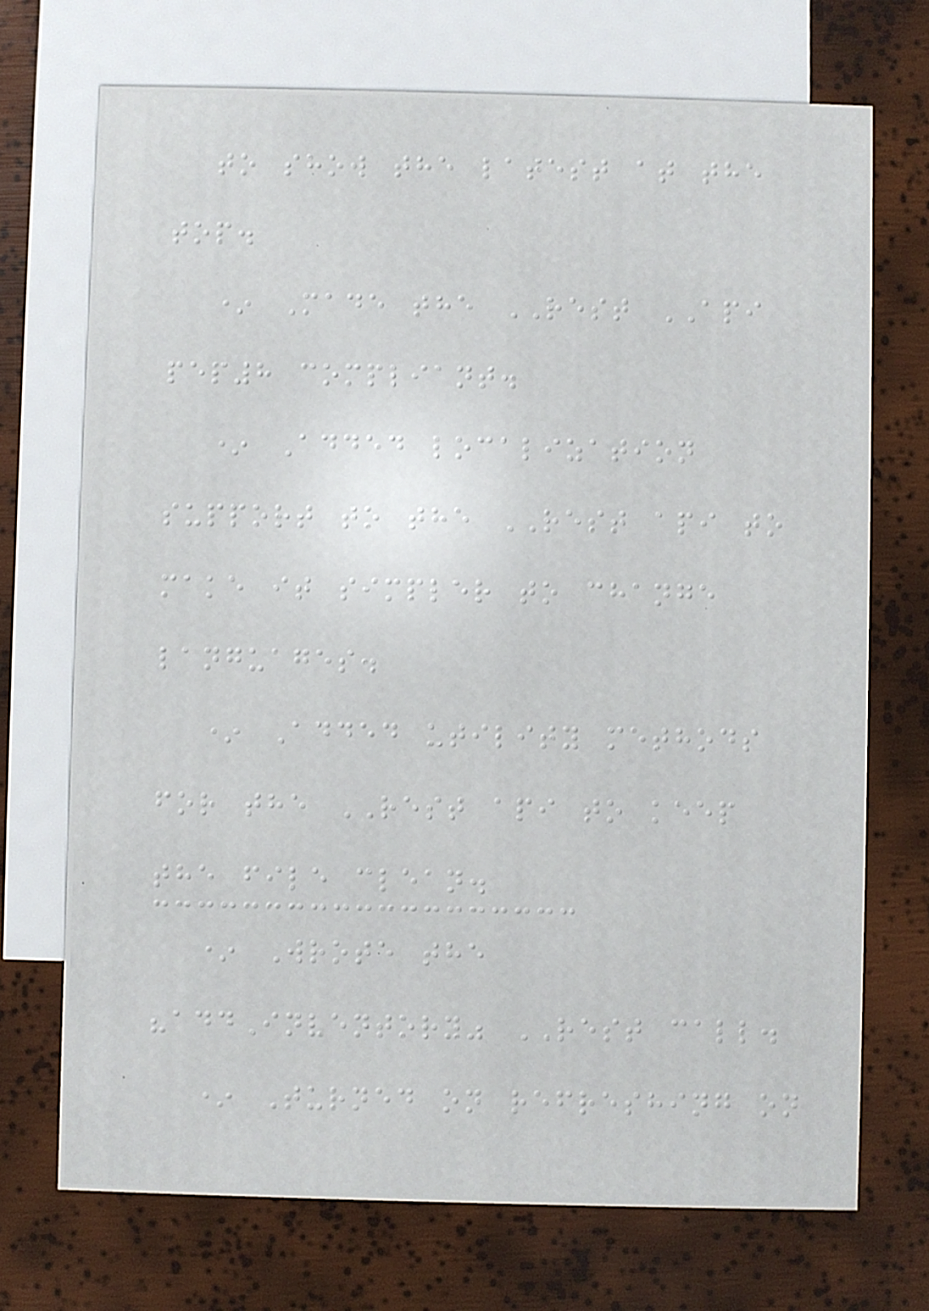to show the latest at the
top.
* Made the REST API
pep8 compliant.
* Added localization
support to the REST api to
make it simpler to change
languages.
* Added utility methods
for the REST api to keep
the file clean.
* Wrote the
"addInventory" REST call.
* Turned on refreshing on
